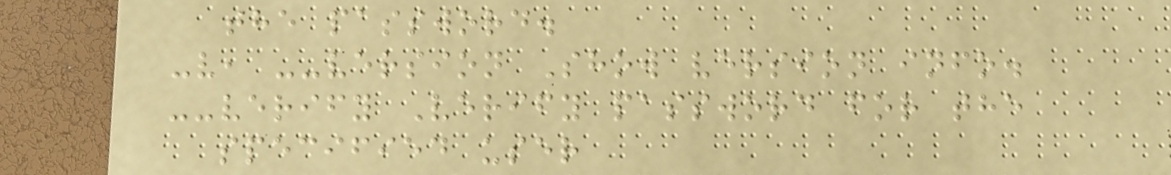the password.
-v, --version Show version info.
--verify Verify password for the
specified user
